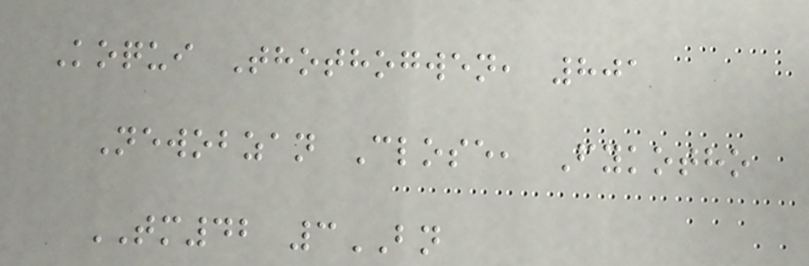Koqui Thothogwen, 801
Newobzan Close, Fykotho
TM42 3BN
